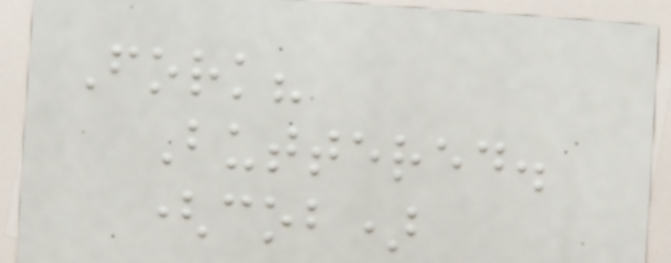Fork?
Buttered.
(cob)
